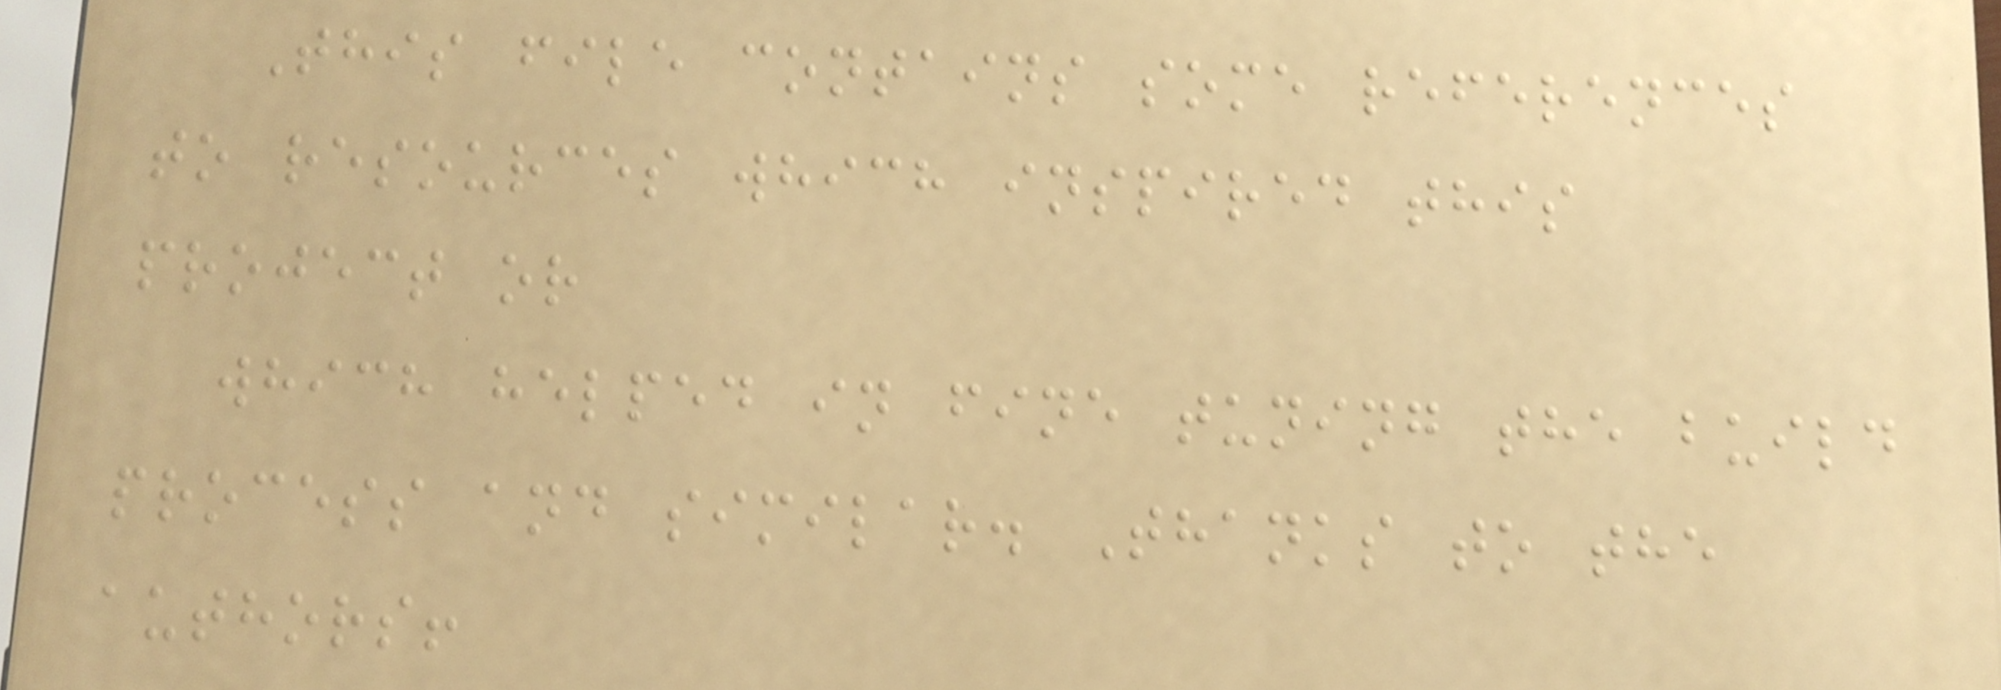This file contains some references
to resources which inspired this
project or
which helped in fine tuning the build
process and similar. Thanks to the
authors!
